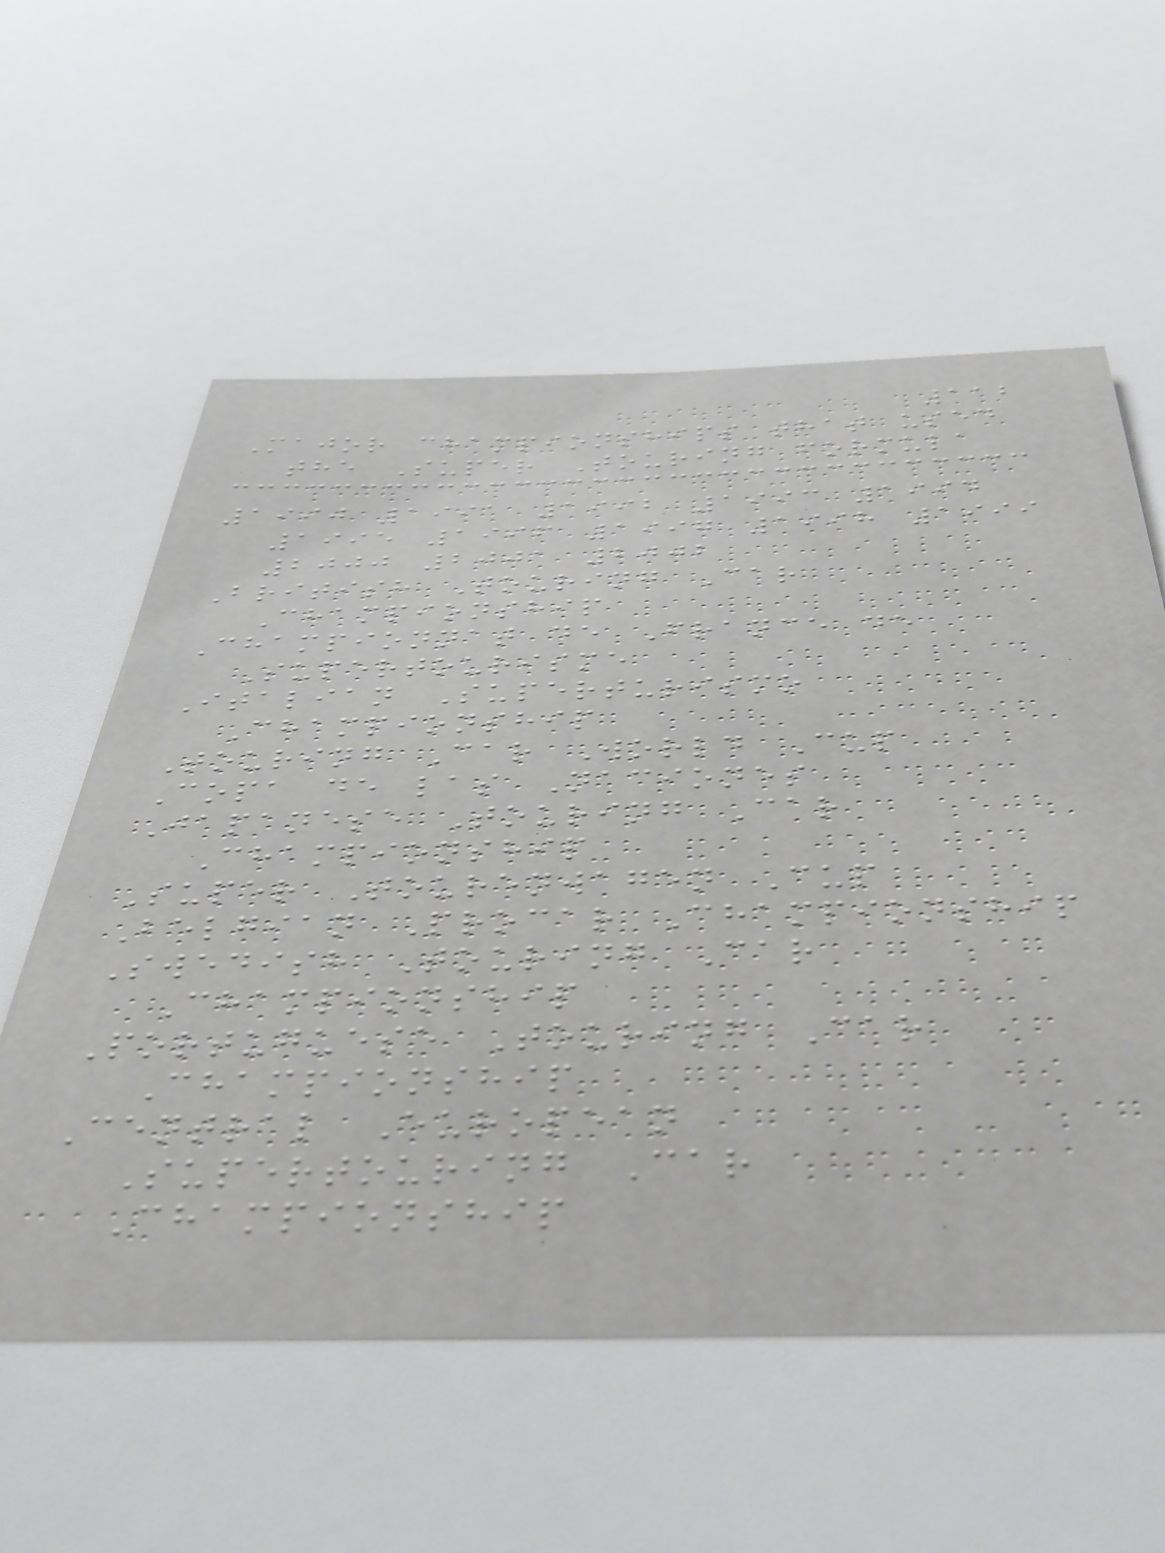112
Major championships that used
the Super Touring formula
1990 1991 1992 1993 1994
1995 1996 1997 1998 1999
2000 2001 2002
British Touring Car
Championship
Championnat de France de
Supertourisme
Italian Superturismo
Championship
Touring Car World Cup
Copa de las Naciones
Japanese Touring Car
Championship
Super Tourenwagen Cup
Belgian Procar Championship
Swedish Touring Car
Championship
Portuguese Touring Car
Championship
Central European
Supertouring Car
Championship
